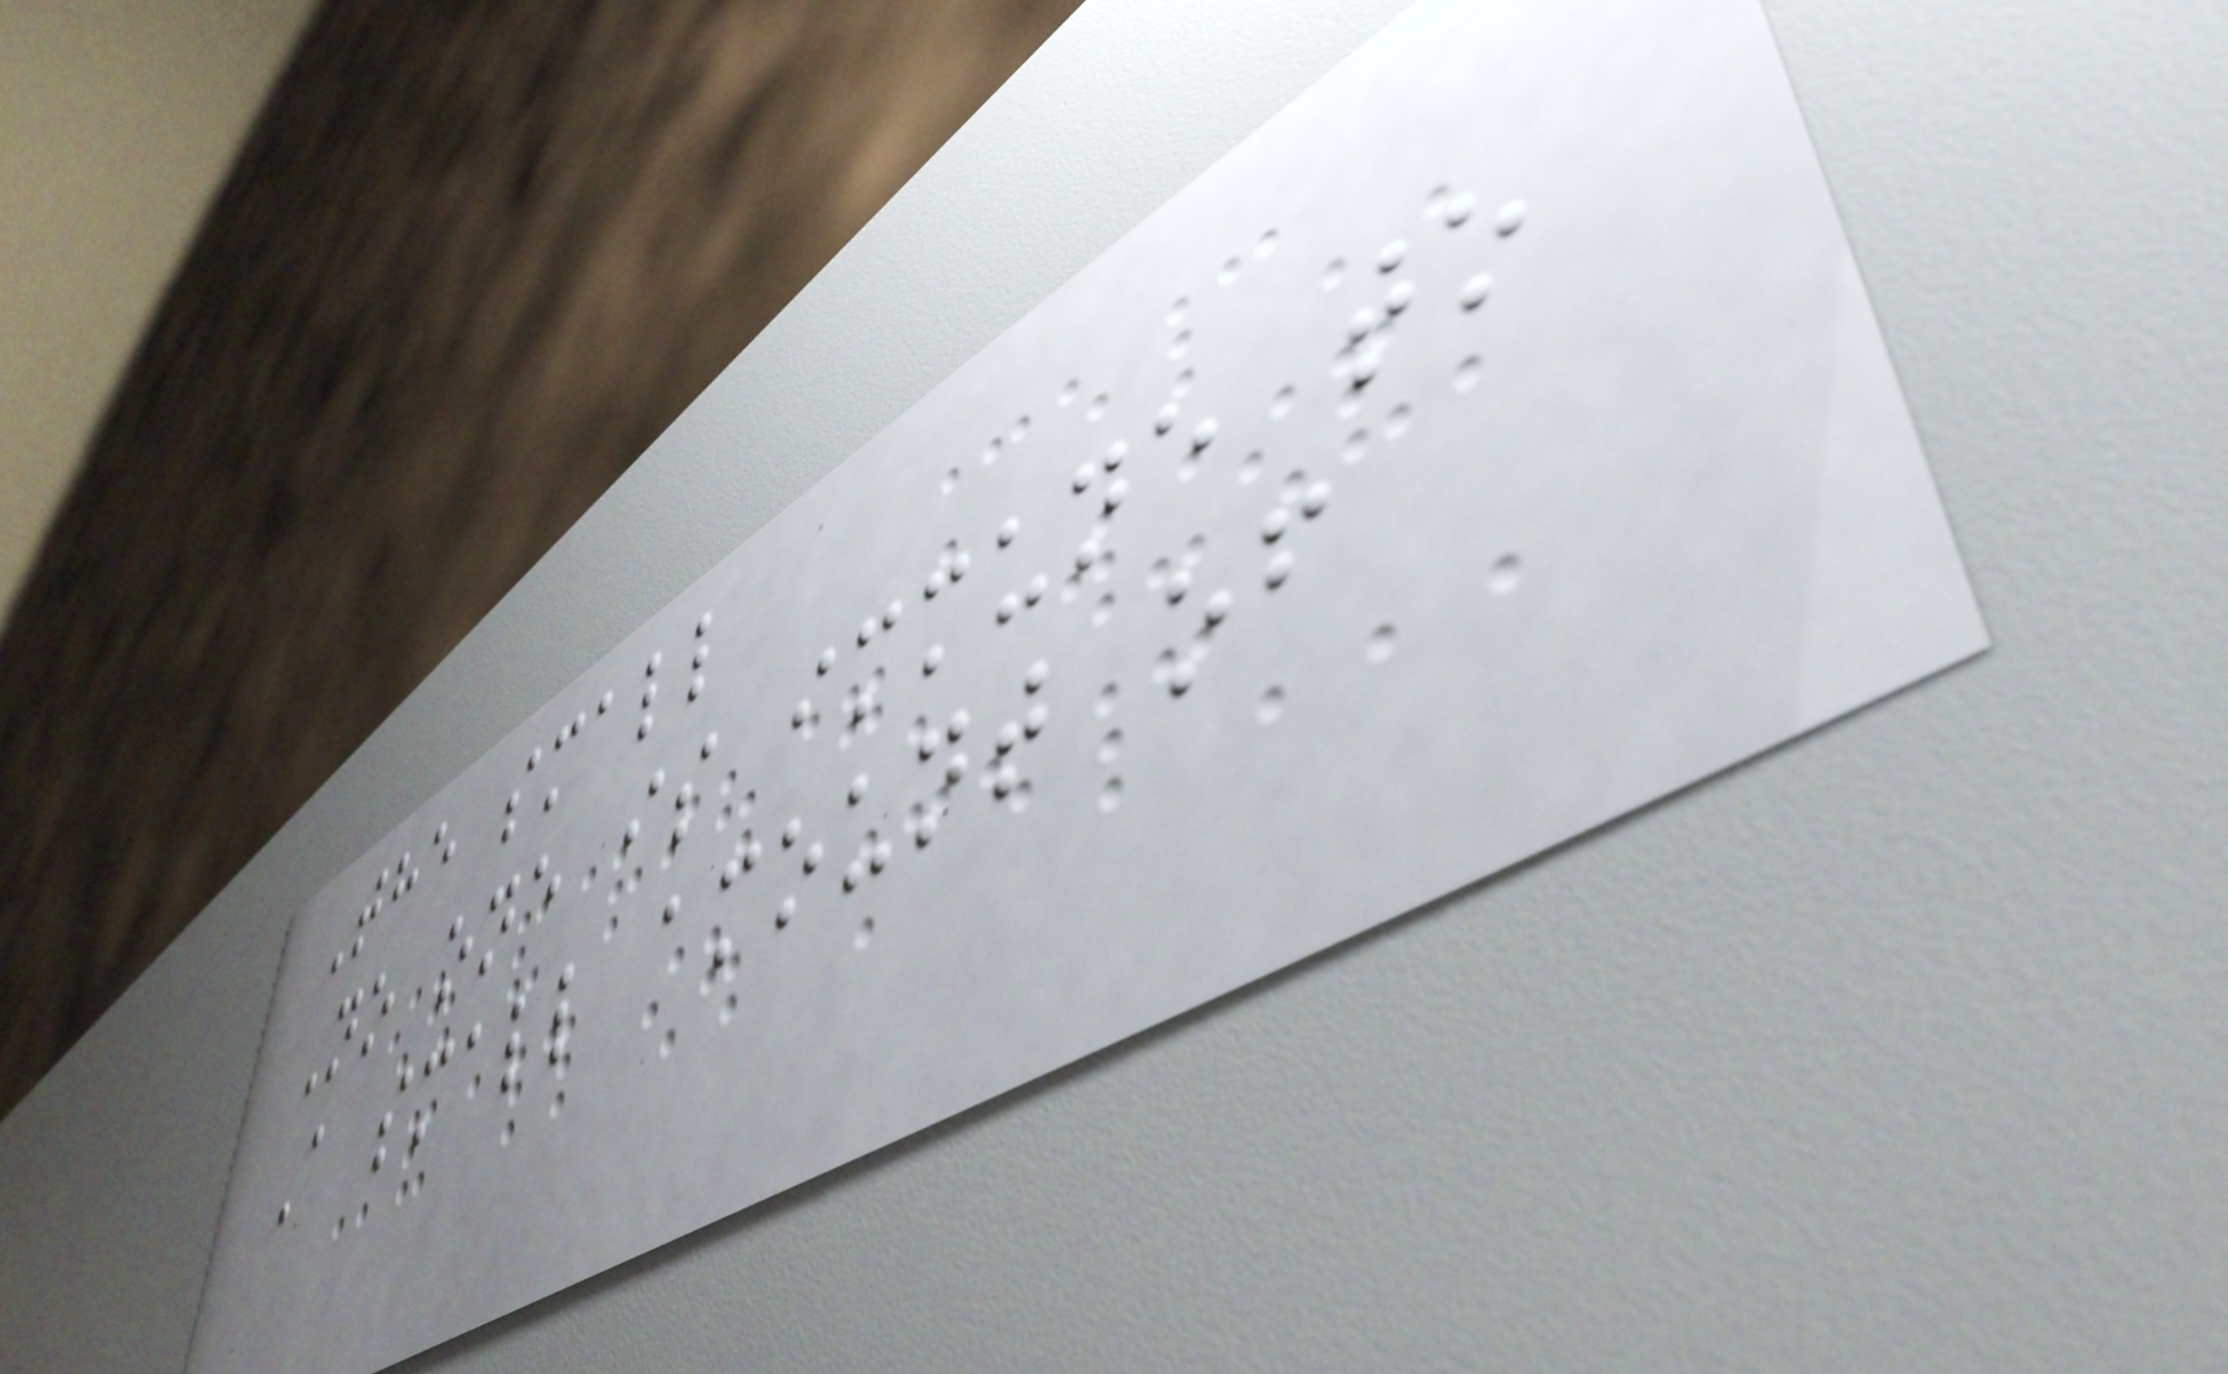The small
No one is immune to
A small amount of
